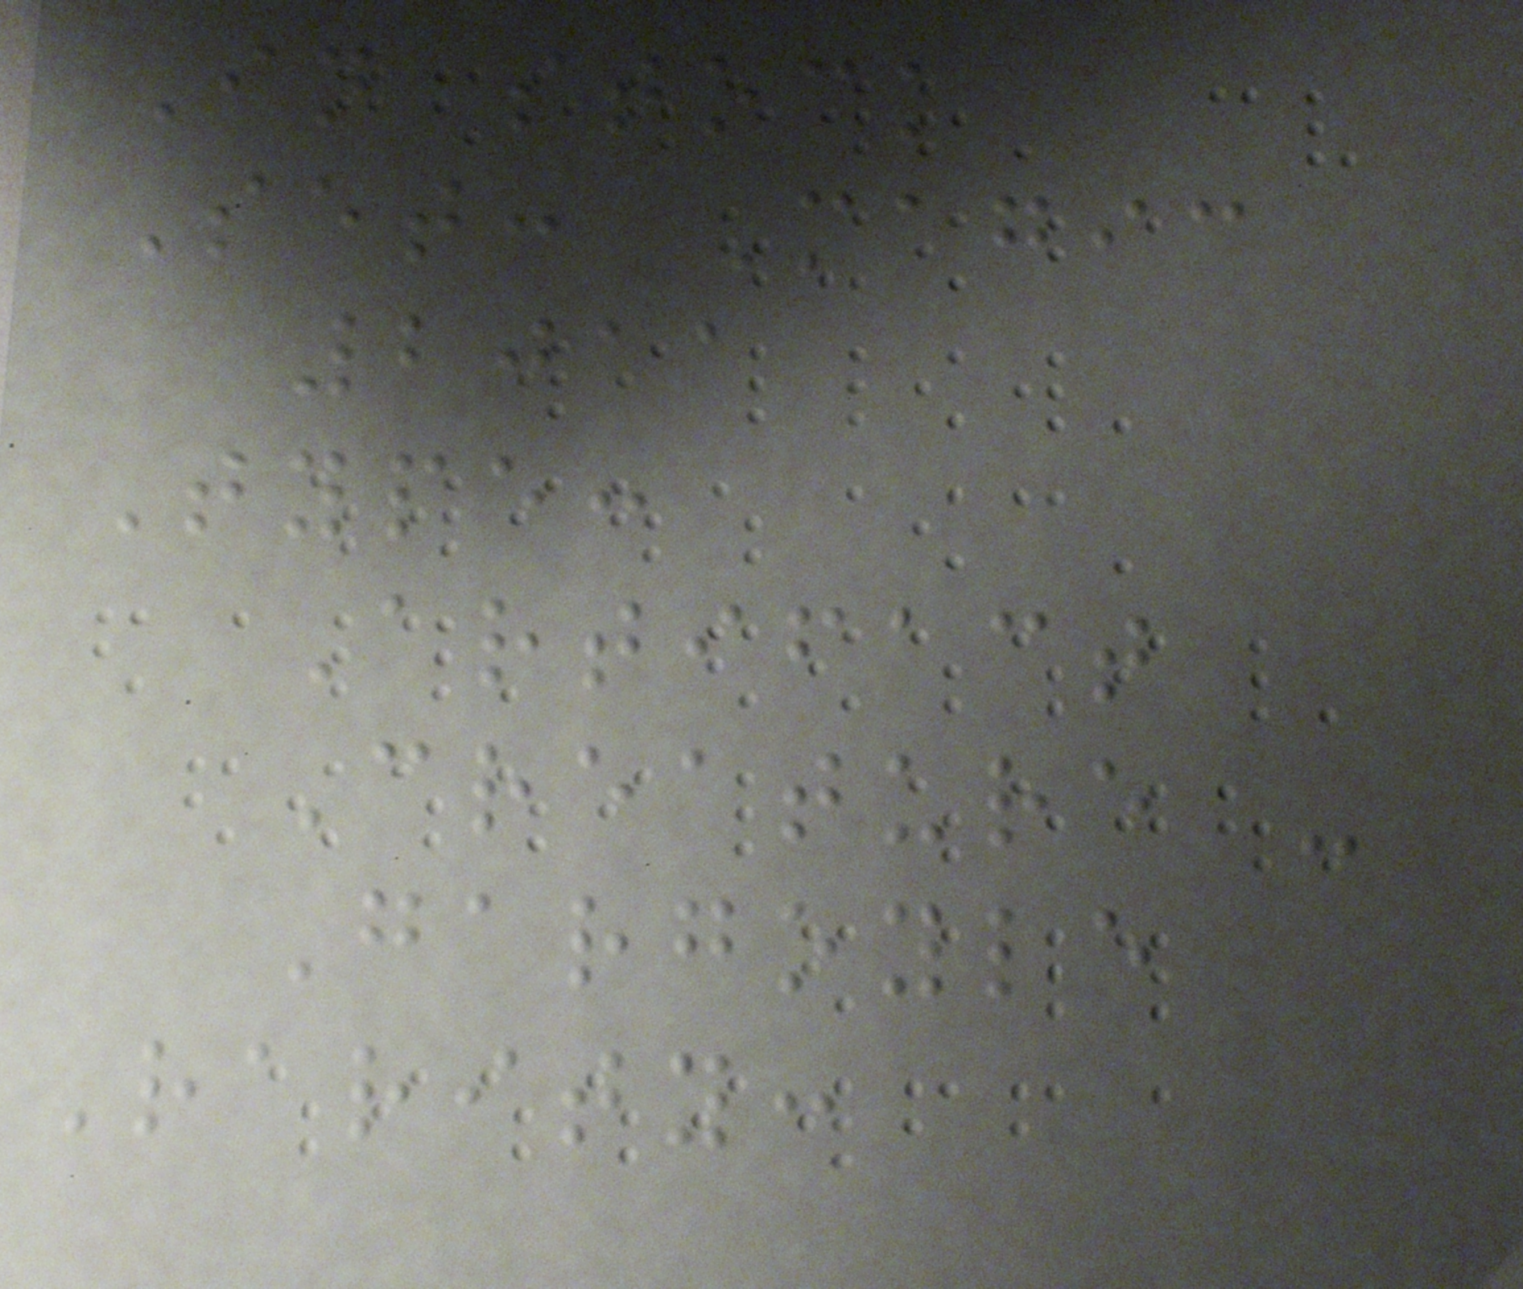In stock
Set: Magic
2011
Type:
Artifact
Creature -
Gargoyle
Rarity:
